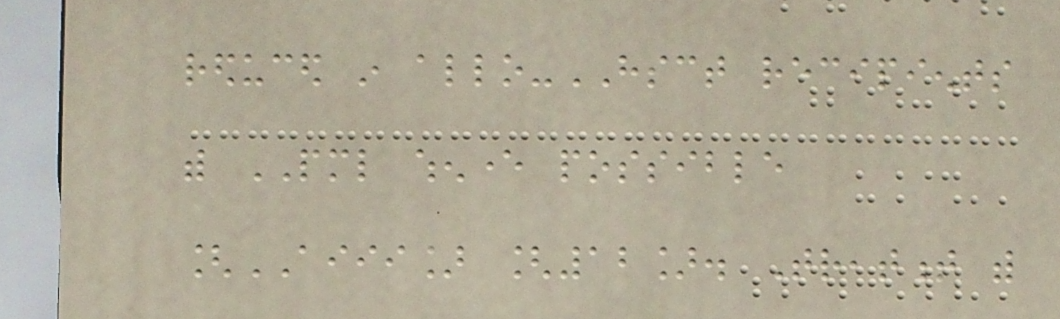reduced in allo-HSCT recipients
with PML whenever possible
[AIII] [12]. Treatment with
